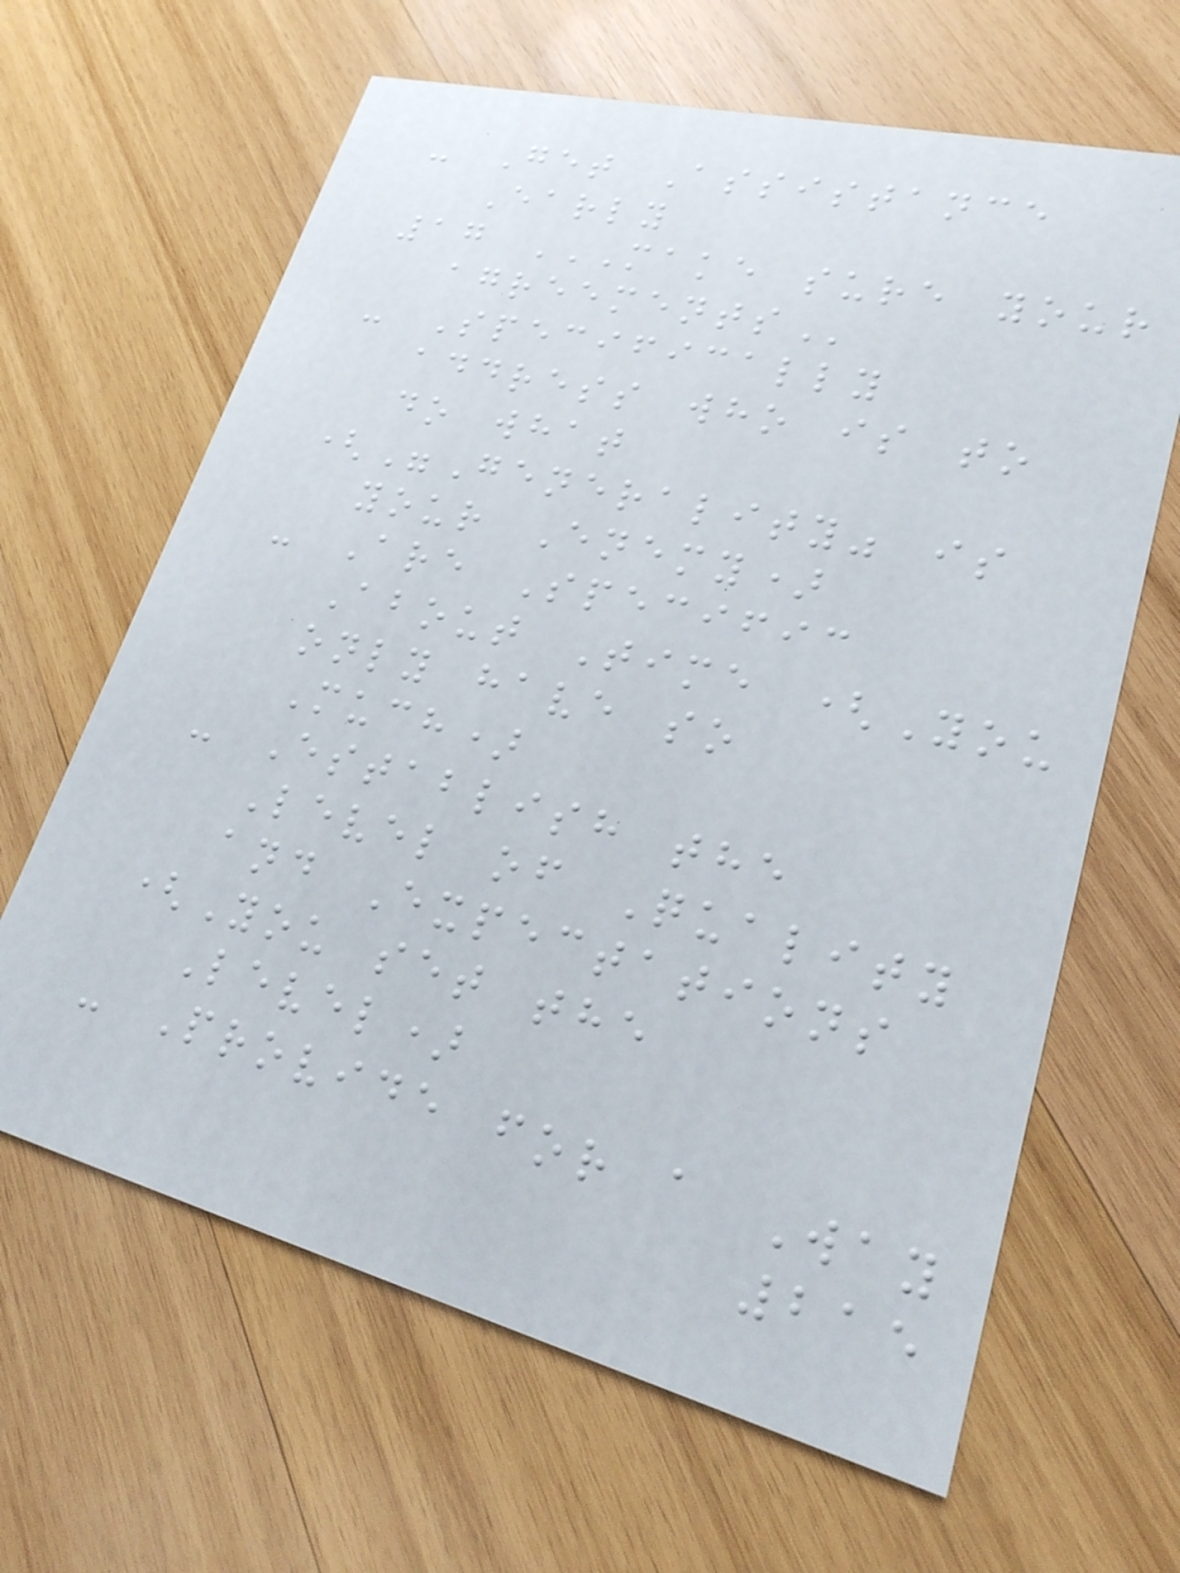- Get Assistance
Early
17 MAKE SURE YOUR
AGREEMENTS
- Specifically
address who is to
do what
("Generality" is
your Enemy)
- Are Specific
About Time (You
only have so
Much)
- Establish the
Level of Quality
and Expectations
(You set the
Level)
- Provide for a Way
215
